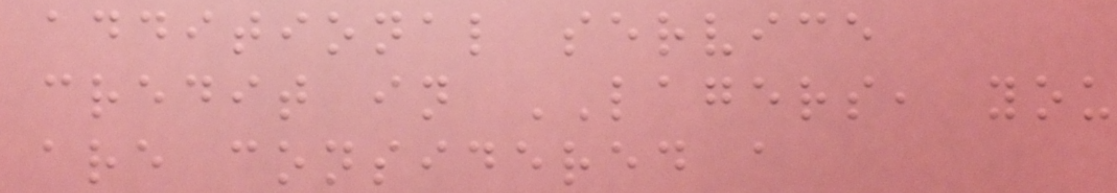additional service
credit in LAGERS, you
are considered a
